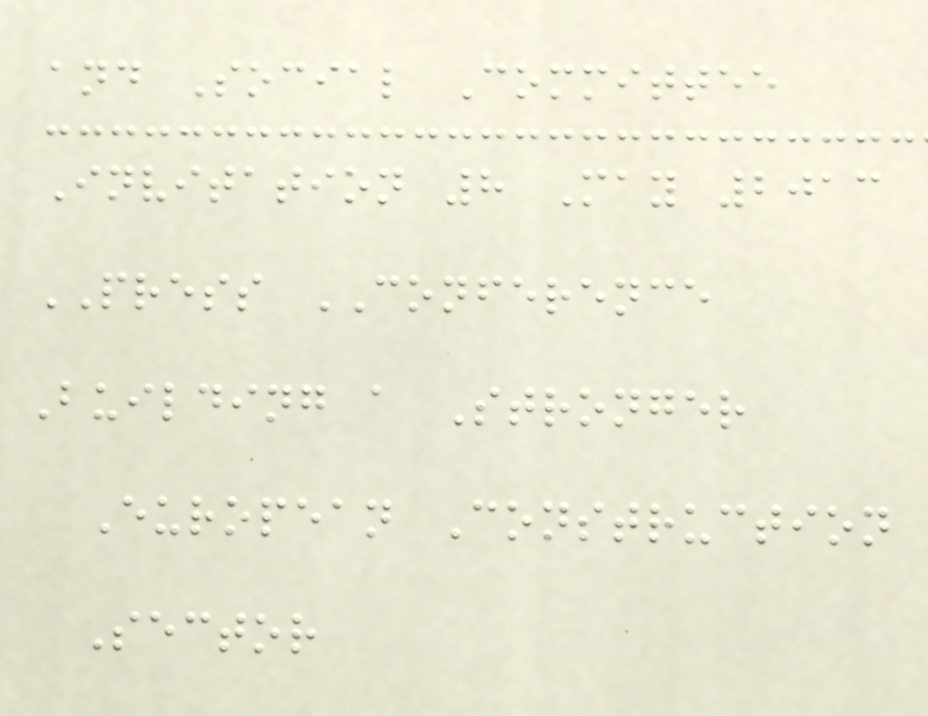and Social Committee
Invitation 8 May 2013
PRESS CONFERENCE
Building a Stronger
European Construction
Sector
